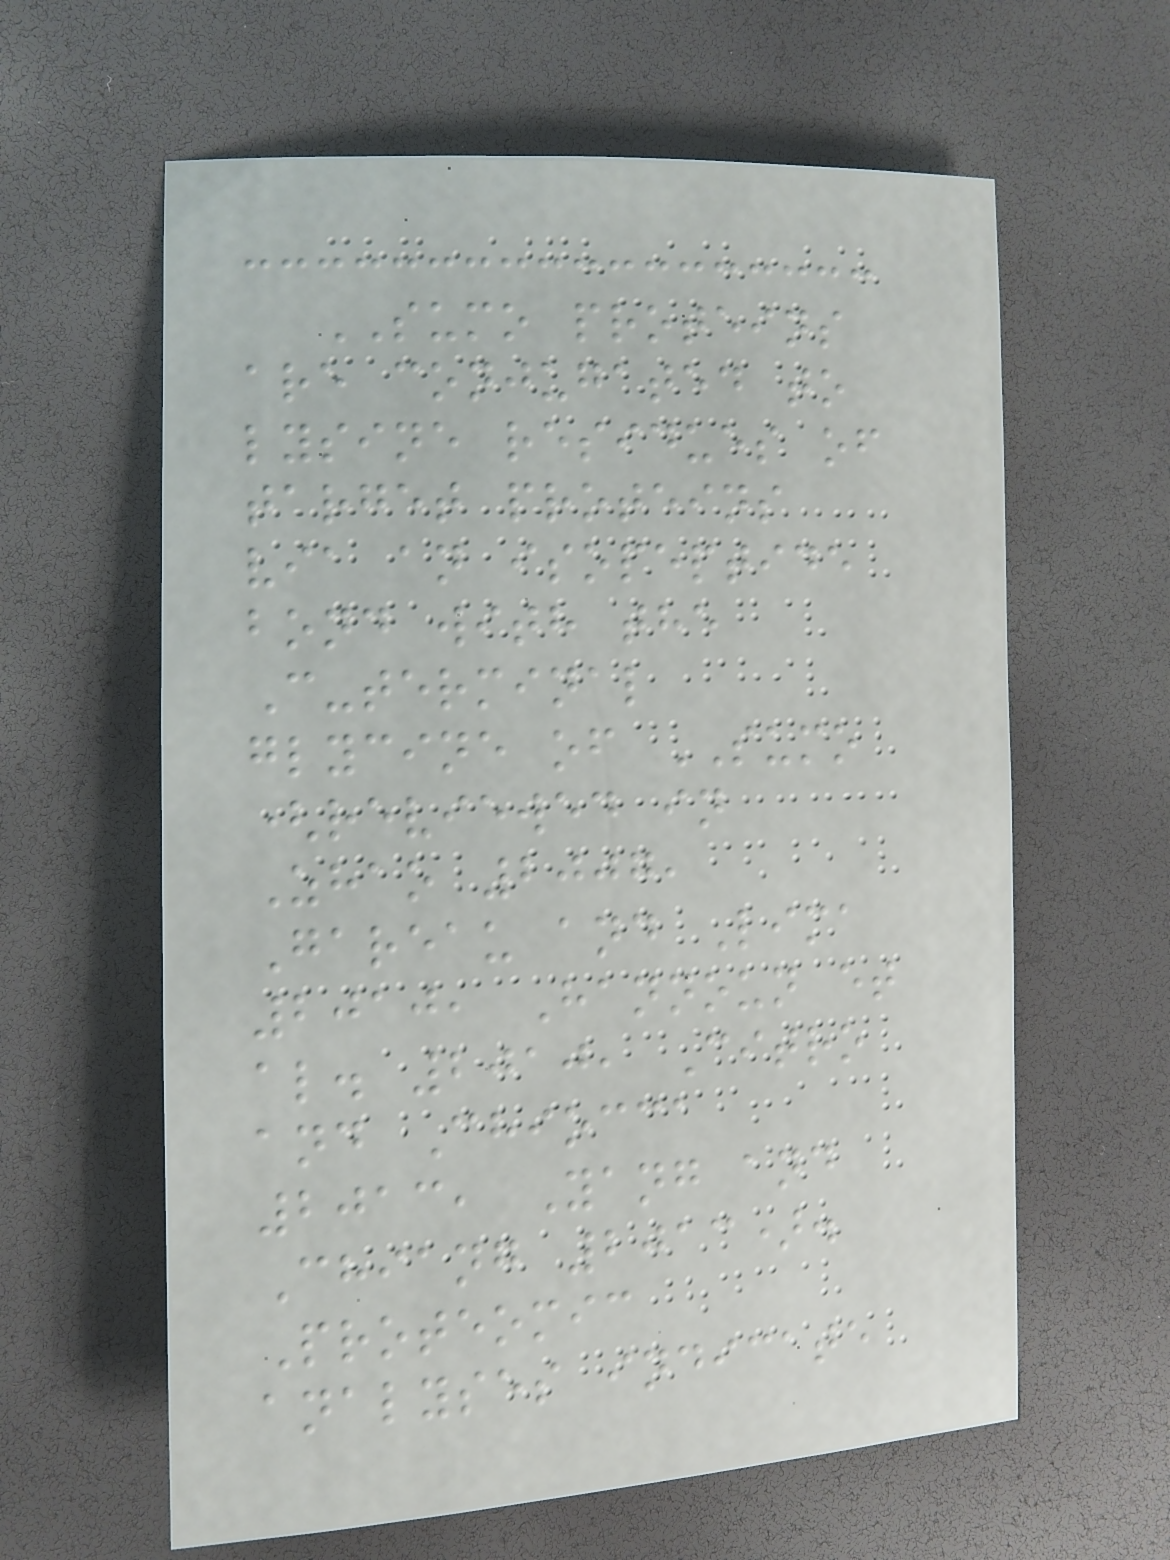SUMO proteins
are conjugated to
lysine residues of
target proteins
via an isopeptide
bond with the
C-terminal
glycine of SUMO
(reviewed in
Zhao 2007,
Gareau and Lima
2010, Hannoun et
al. 2010, Citro
and Chiocca
2013, Yang and
Chiang 2013).
Proteomic
analyses indicate
